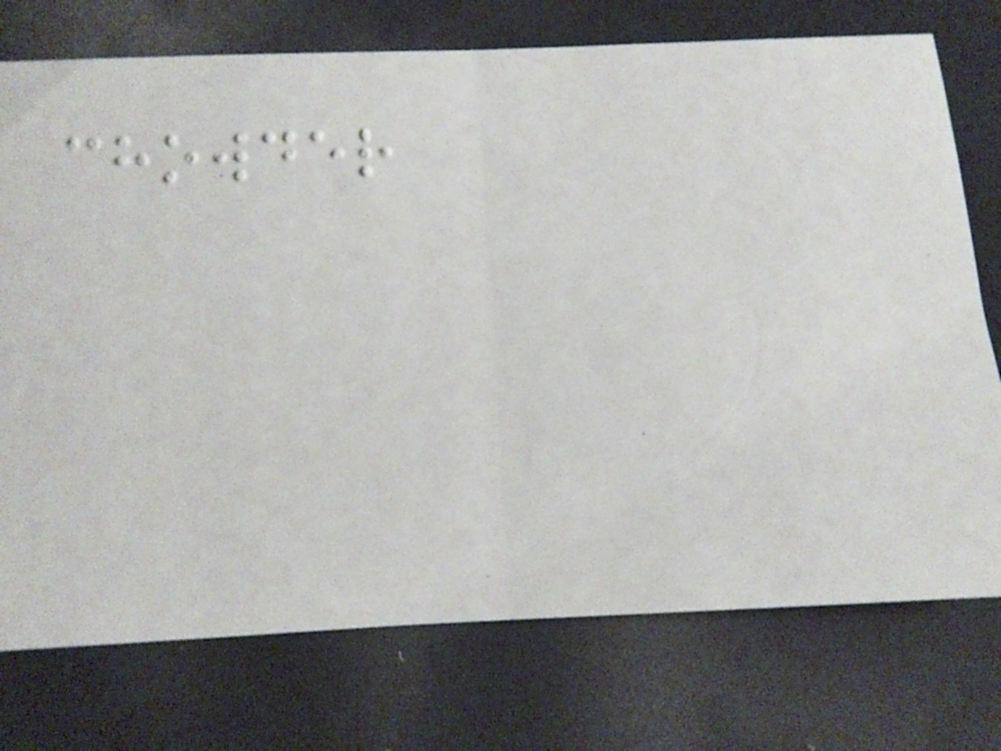chowder
